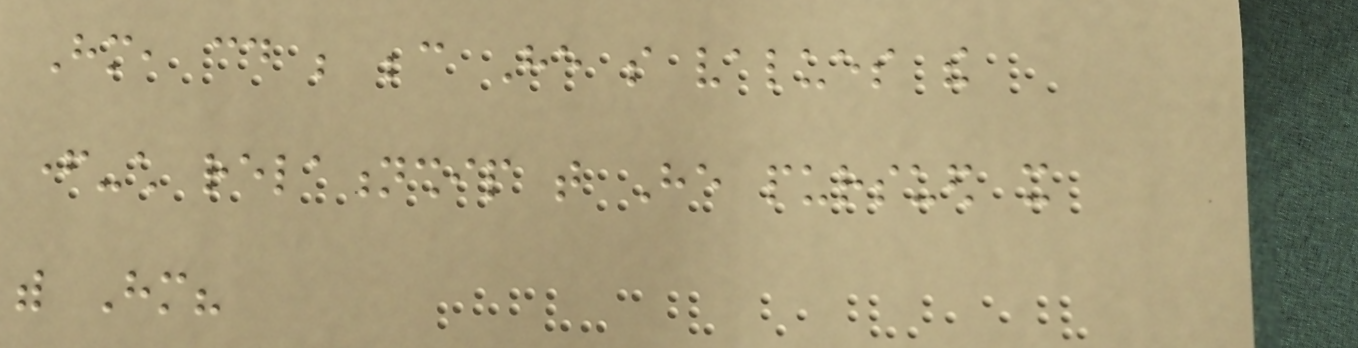Him, could be because He so values the
father-child relationship that He pursued it
with Him?
